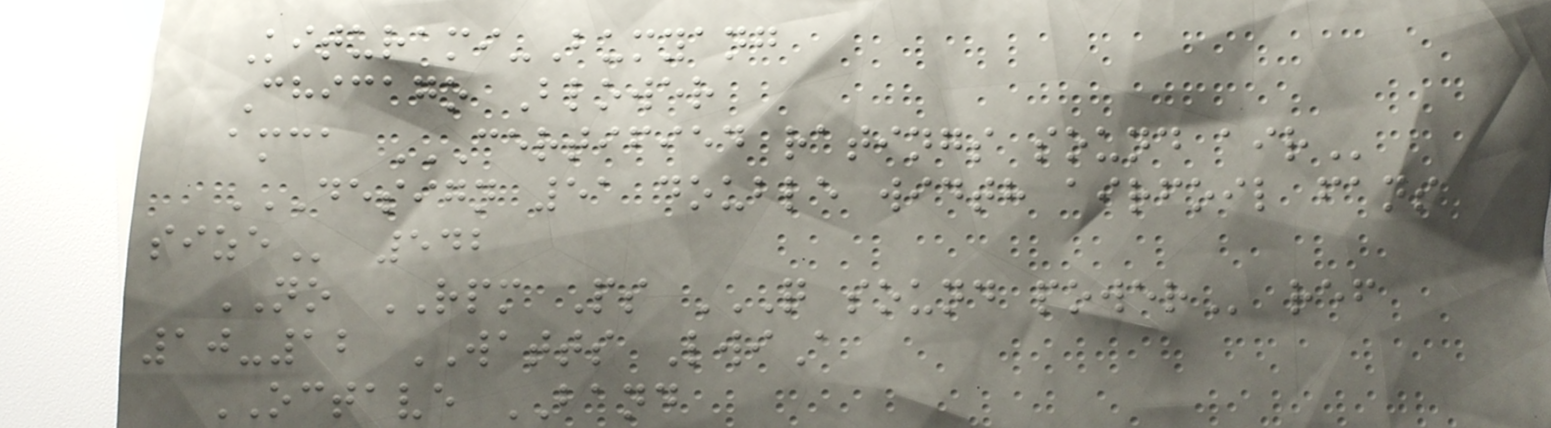Kiturami-Bumyang
Chicago Blower
amca CERTIFIED RATINGS SOUND AIR
DESIGN 51 DOUBLE WIDTH AIRFOIL FANS
SIZE 542
NO RPM Ps Q SOUND POWER ref
10-12 WATTS LwiA
OCTAVE BAND
